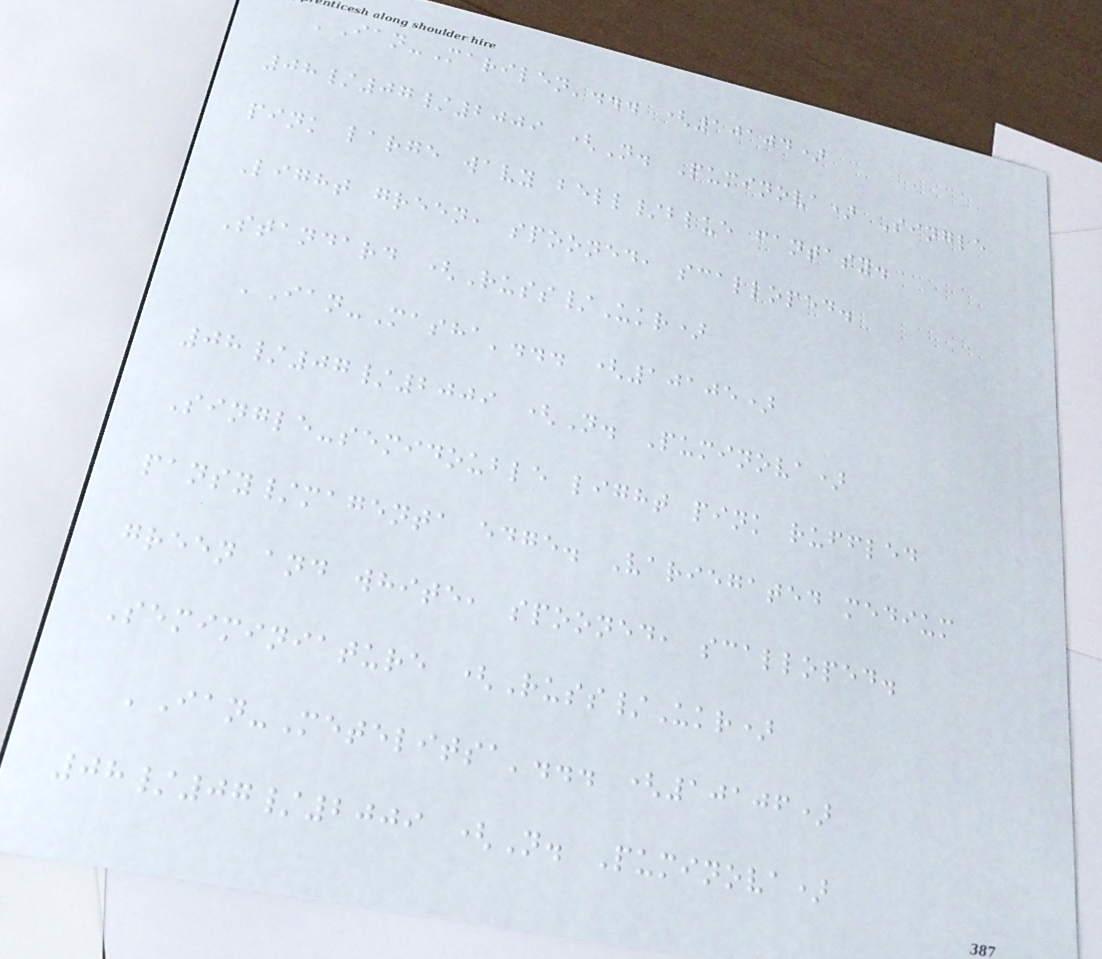'Ian-Marilen'... (10104)
08/07/2009 (N. Puminova) Single
pink large wavy bell/blue fantasy.
Light green, spooned, scalloped.
Standard (Russ/Ukr)
'Ian-Masha'... (10105)
08/07/2009 (N. Puminova)
Single-semidouble light pink ruffled
pansy/magenta edge. Variegated medium
green and white, spooned, scalloped.
Semiminiature (Russ/Ukr)
'Ian-Metelitsa'... (10106)
08/07/2009 (N. Puminova)
